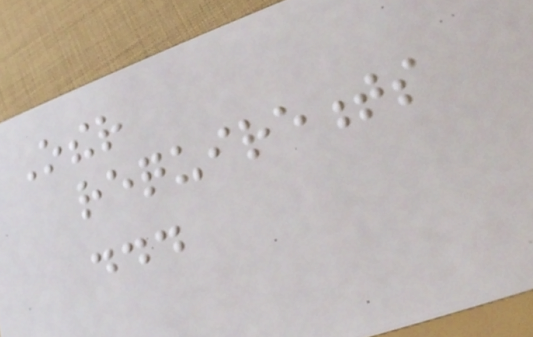Other
requirements
...
